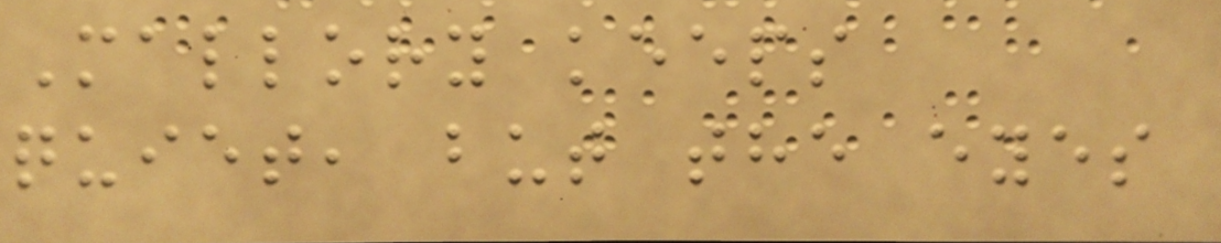Mallory keeps
quiet, but the eyes
